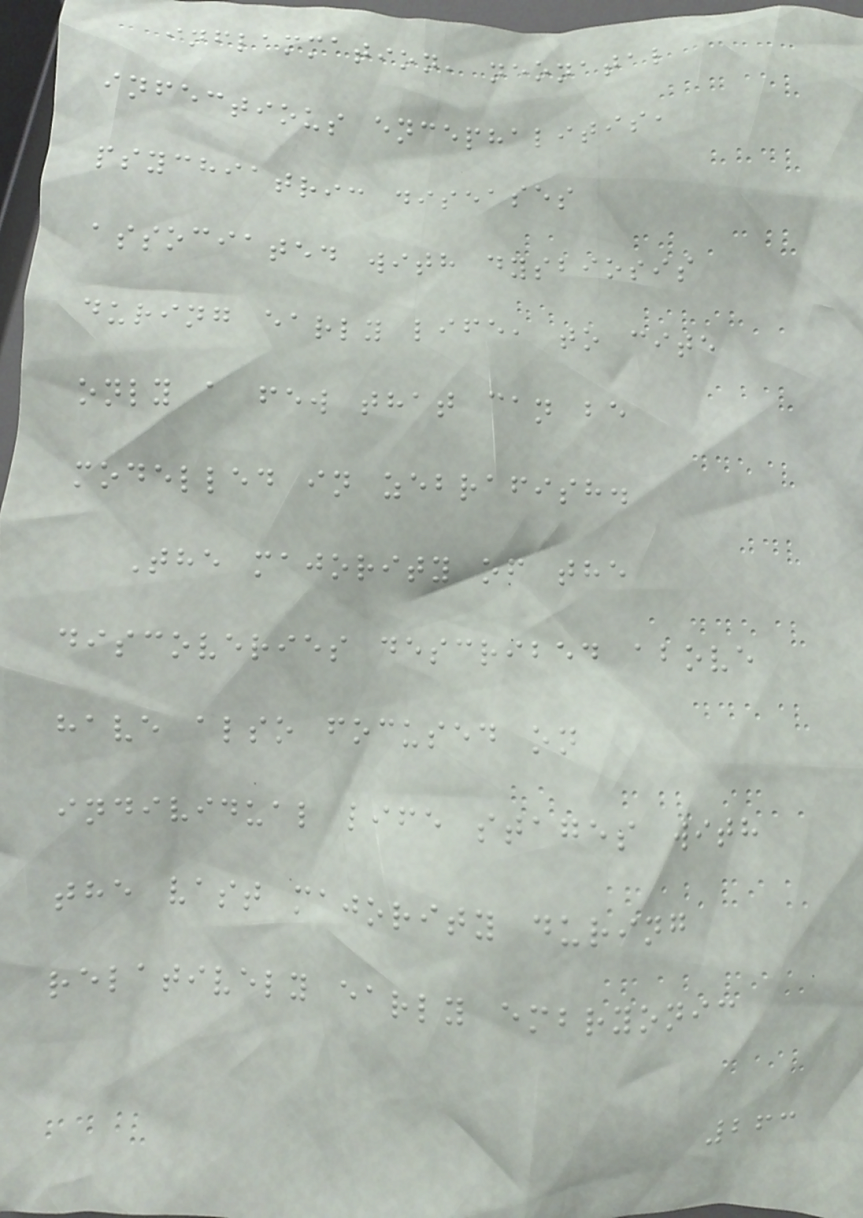inflammation, neonatal
infectious encephalitis,
psychiatric diseases
associated with dysbiosis
during early life, to cite
only a few that can be
modelled in zebrafish.
The majority of the
discoveries described above
have also focused on
individual life stages with
the vast majority during
relatively early embryonic
263
